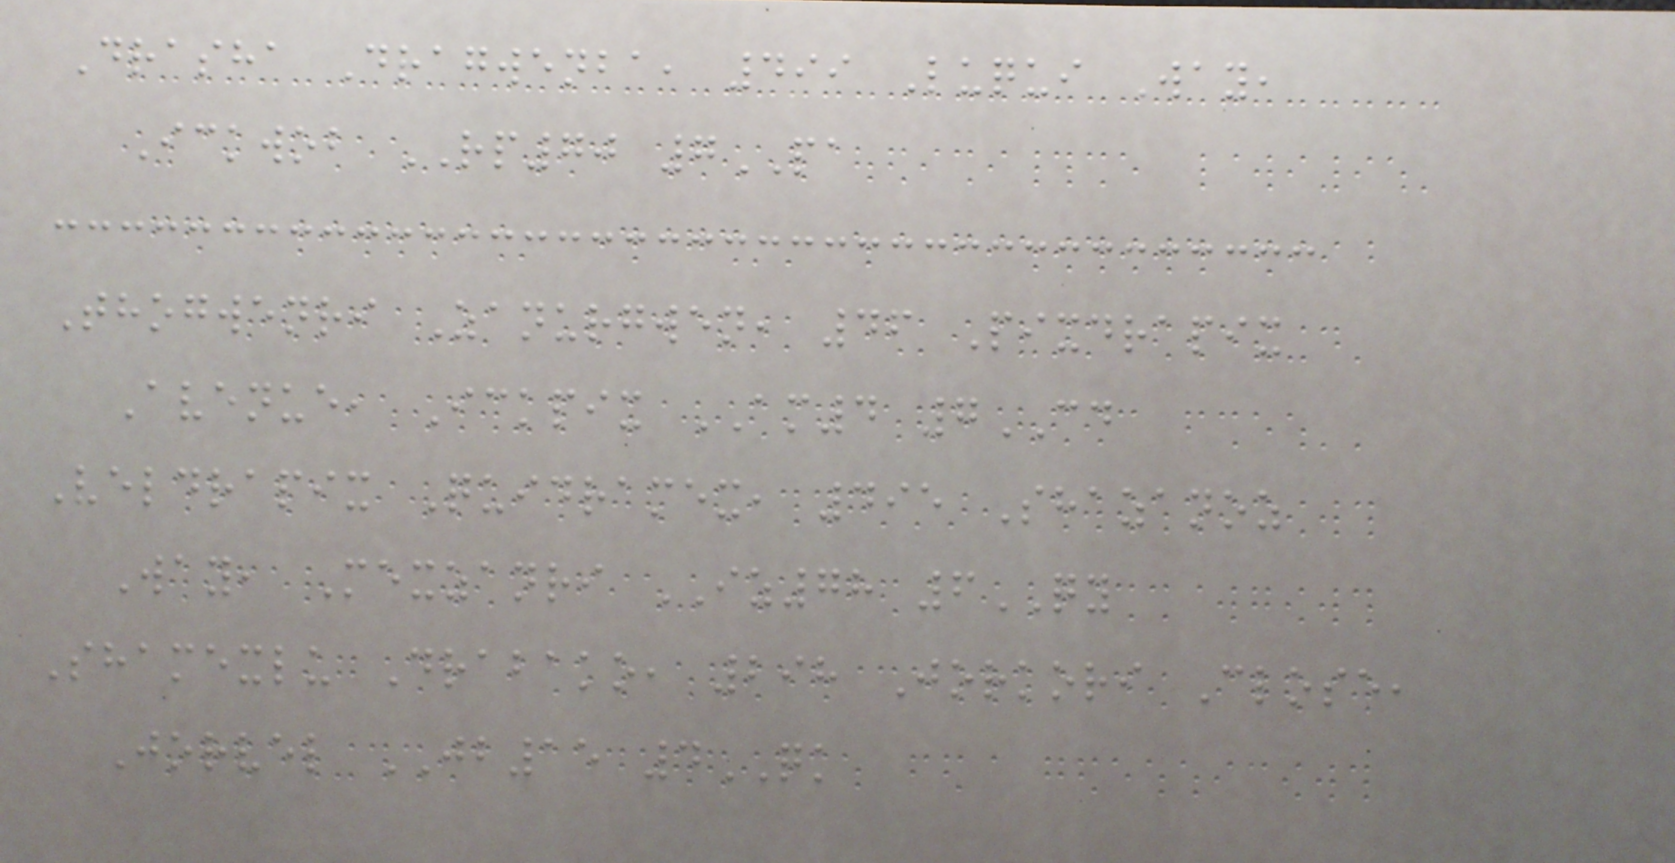Drasha Dragwenba, 499 Luqui Way,
Ickwob RP70 7PA
Thogwenri Zanurgwen, 46 Pixdrapix
Avenue, Ickpix AM4 7CD
Veldrapix Quidramex, 495 Shazanoz
Way, Mexzanri IZ78 6QY
Shamexlu Drabako, 298 Jorkori Close,
Jorvel JB15 4QK
